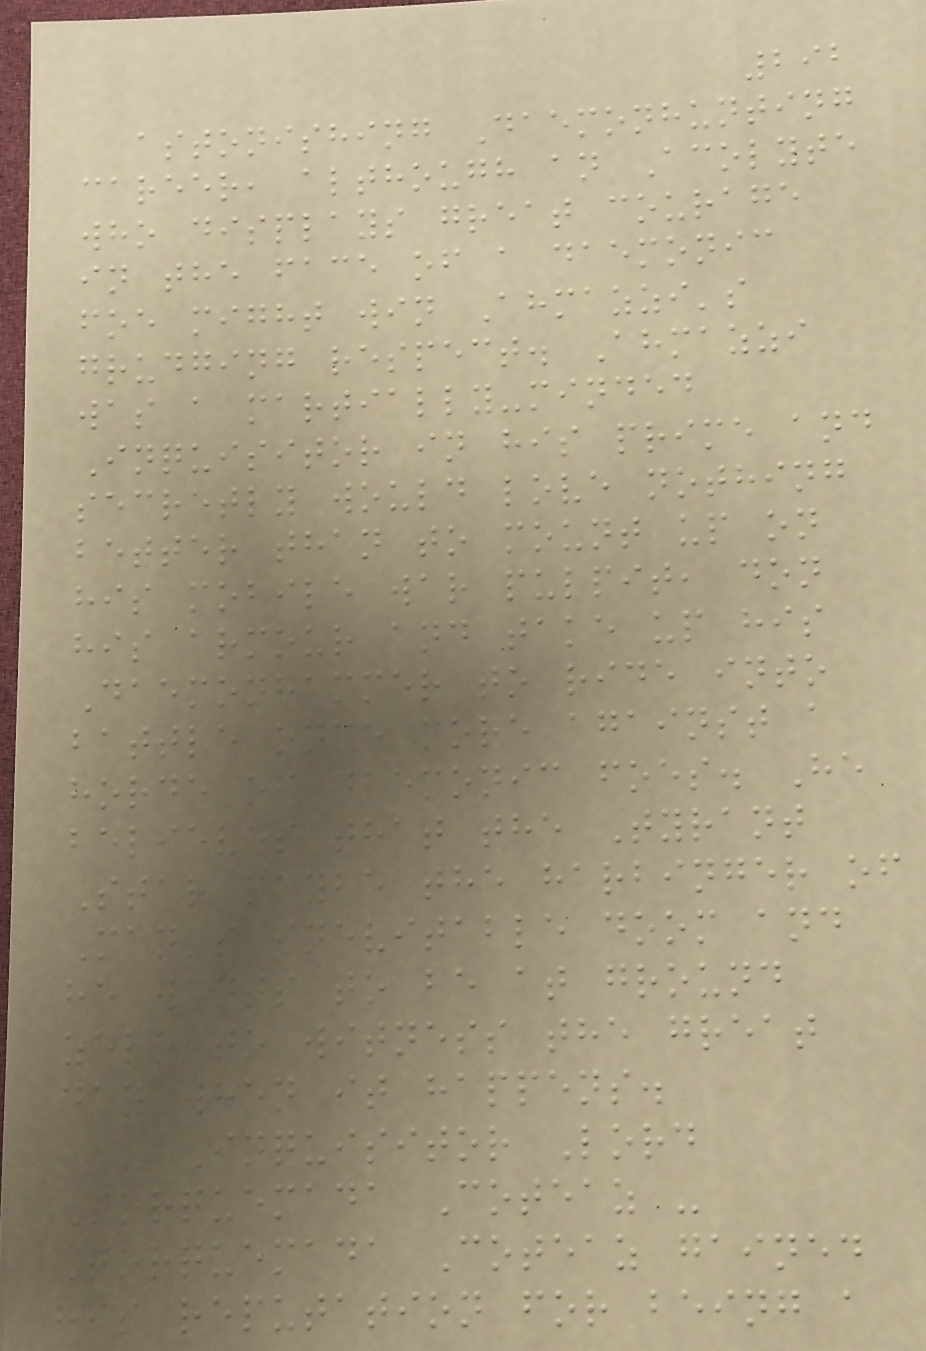292
astonishing Daemonhunting
career, although an Acolyte
who displays great courage
in the face of a daemonic
foe might win Ahmazzi's
grudging respect. Ahmazzi
was a martially-minded
Inquisitor in his prime and
secretly would love nothing
better than to mount up on
his mobile war pulpit, don
his armour and take up his
Daemonhammer to ride into
battle once more against a
horde of daemonic foes. He
believes that the Tyrant
Star maybe the harbinger of
Man's inevitable doom and
he wants to be at ground
zero to witness the great
day when it happens.
- Inquisitor Lord
Torquemada Coteaz -
Torquemada Coteaz gained
his reputation for being a
